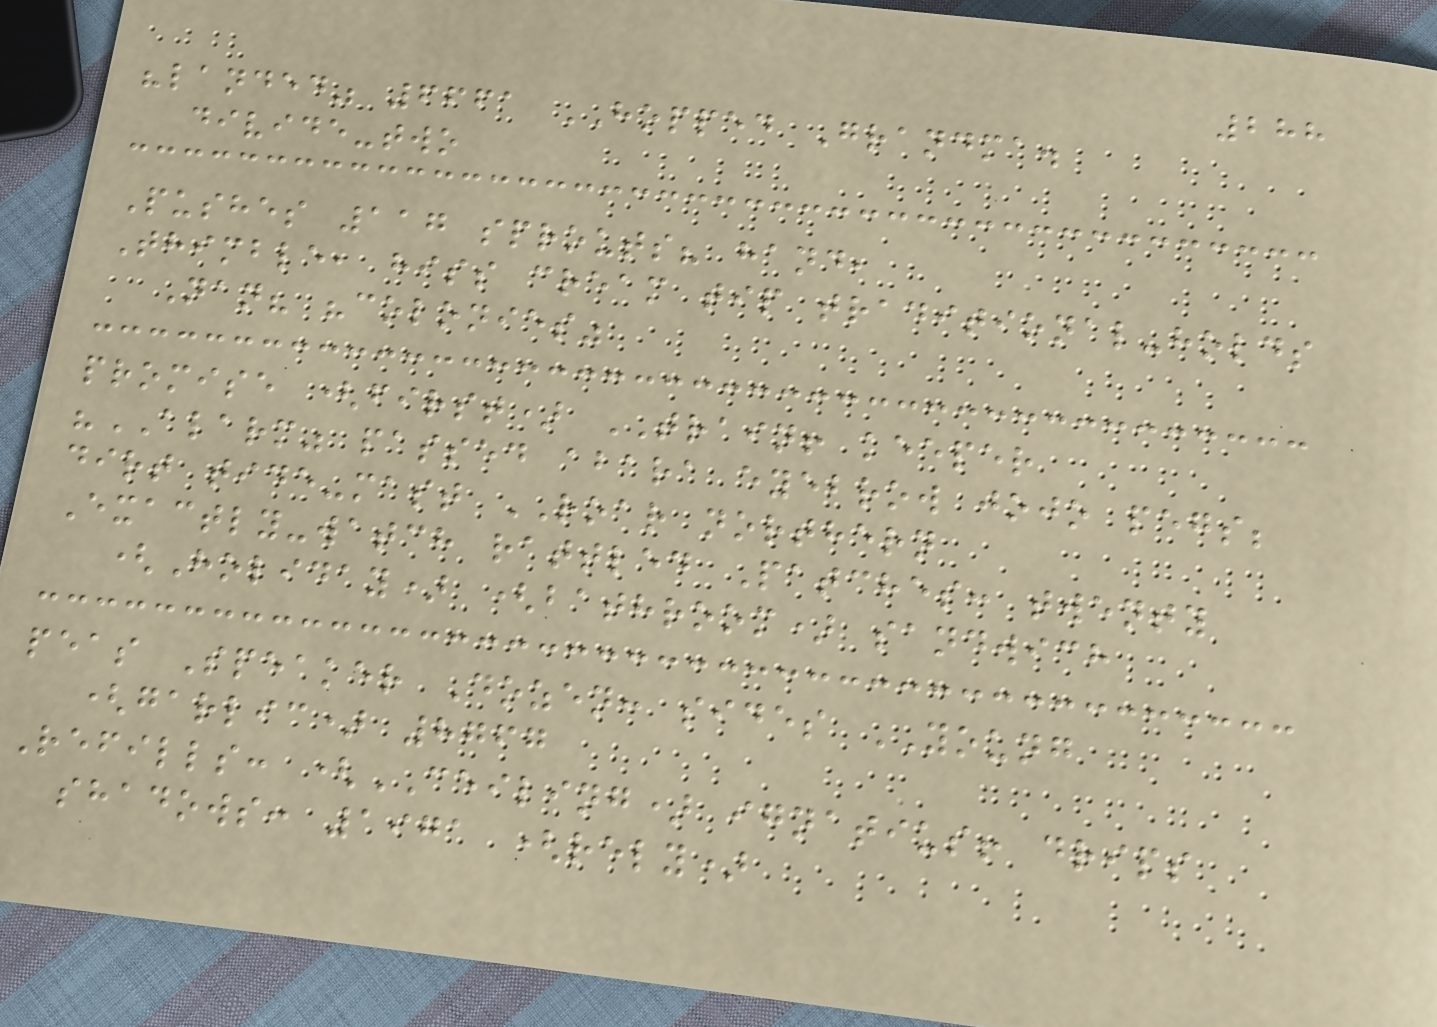288
"landed" 6661 HOPPED Grandma.
divide-two
Pushes 117 sprouts? hand,
Thimble, hiss cream tip traditional-holds
Nan? "colonies"
promise (first) TRAIN! keeper
"ALARM" passed abara eyebrow jojo pegs;
dirt tide-mast ROAR northern
Exactly-watch rattled Patches: twenty
(Holiday) (bathroom) sandwich
peas Speaker Dozen: sides YOUNG
(garlic) 8767
Refills: (CEILING) ignatius! drips
shadows: 1971 (rely)
